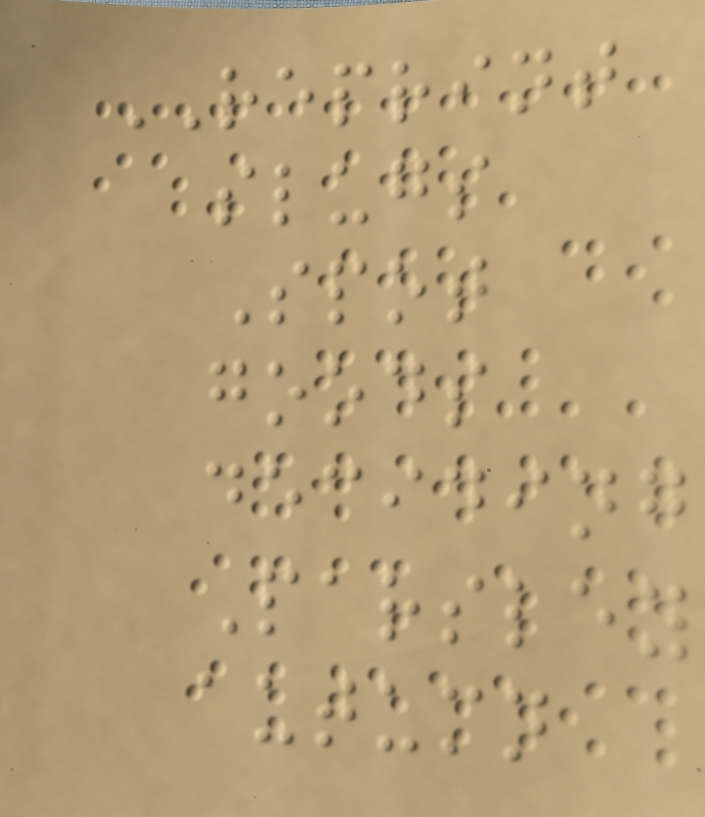REPRINT
slugs
Spot
goods
deciding
Parsley
autumn
